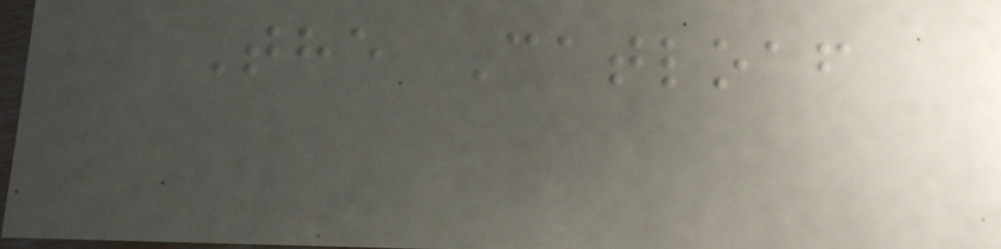The Catloaf
